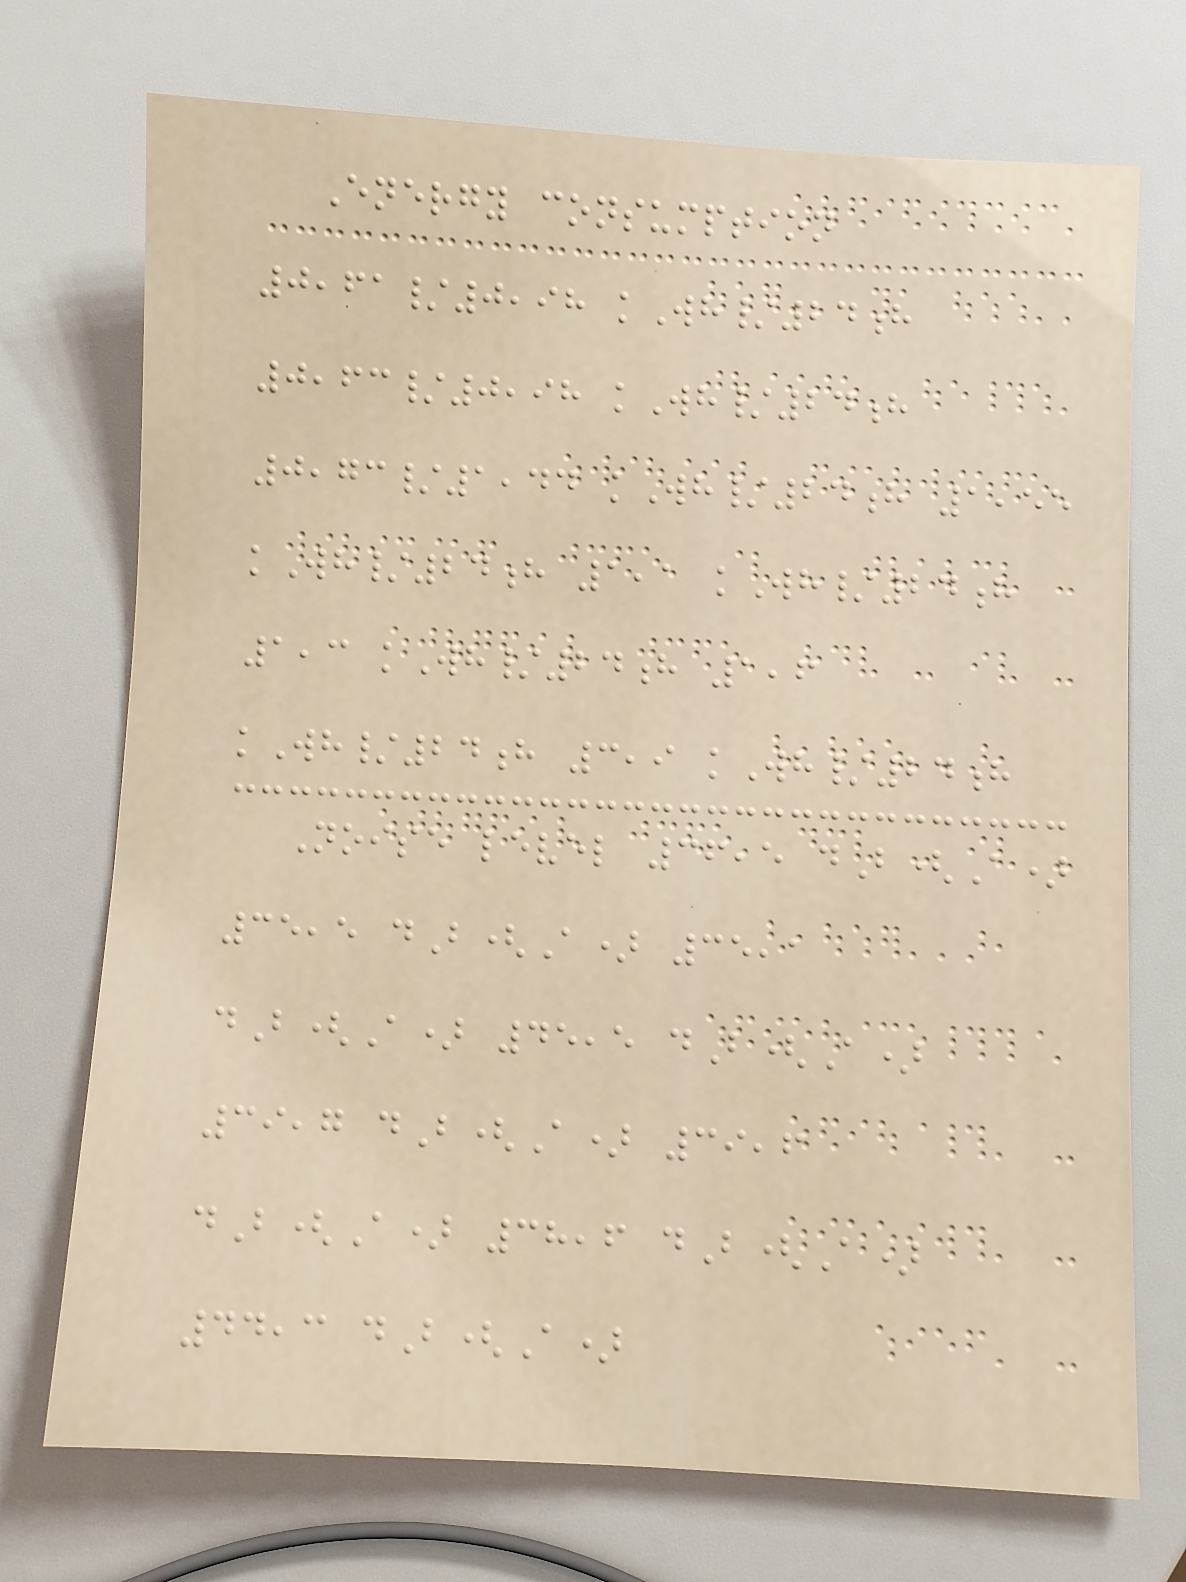Energy consumption
0,61/0,98 kWh/24h
0,63/0,98 kWh/24h
0,73/1,44 kWh/24h 1,55
kWh/24h 1,1 kWh/24h
1,3 kWh/24h 1,6
kWh/24h 3,9 kWh/24h
Noise level 36,5 dB(A)
35,5 dB(A) 35,1
dB(A) 45,5 dB(A)
39,7 dB(A) 39,6
dB(A) 38,6 dB(A)
44,3 dB(A)
